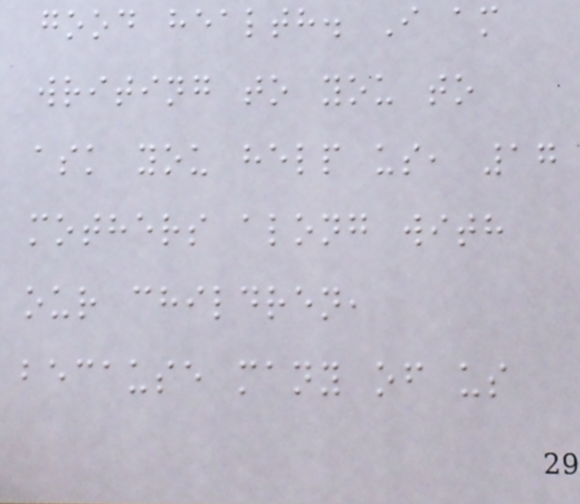good health. I am
writing to you to
ask you help us, 17
mothers along with
our children,
because many of us
